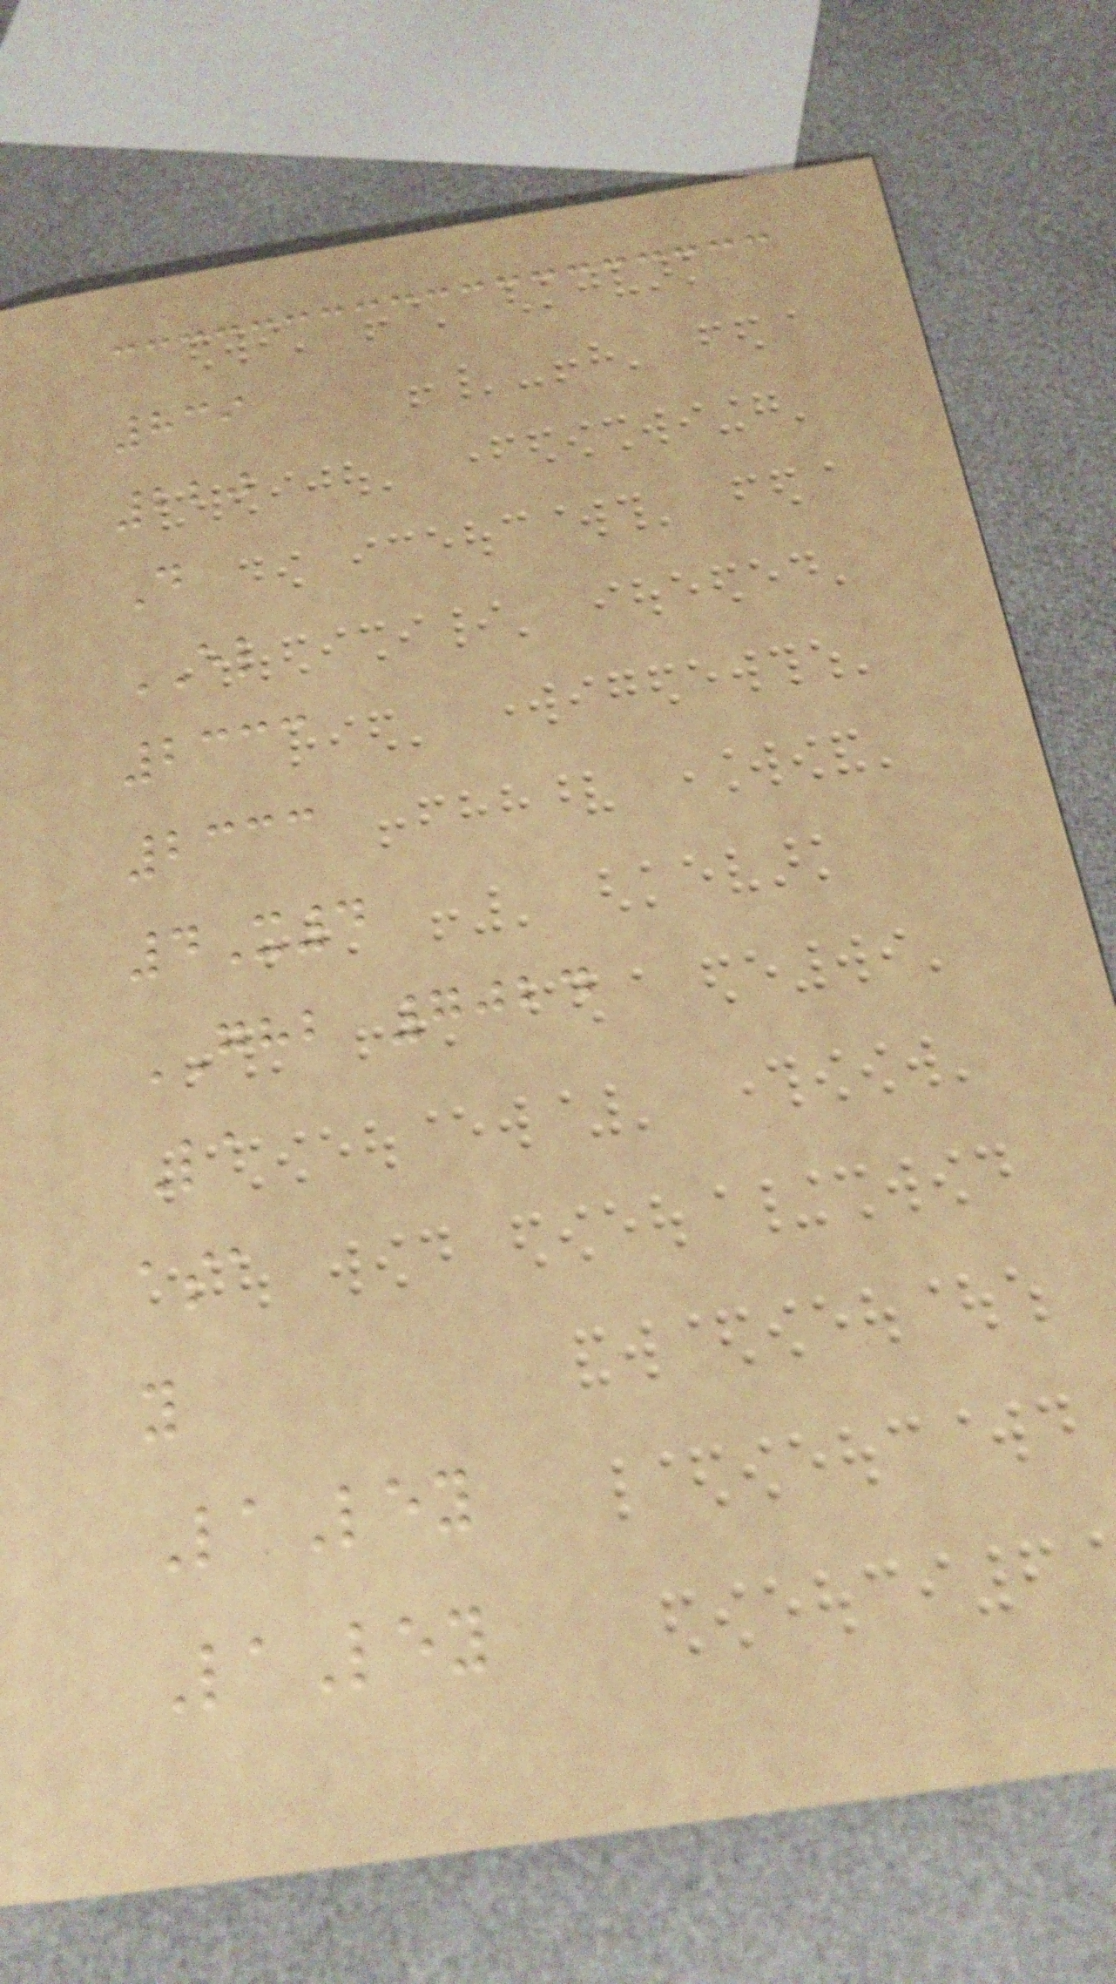839
220
D
EL
2333
2333
4X4
GHB 7024
La
asa
y
LaLey
LaLey
